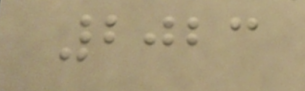2023
